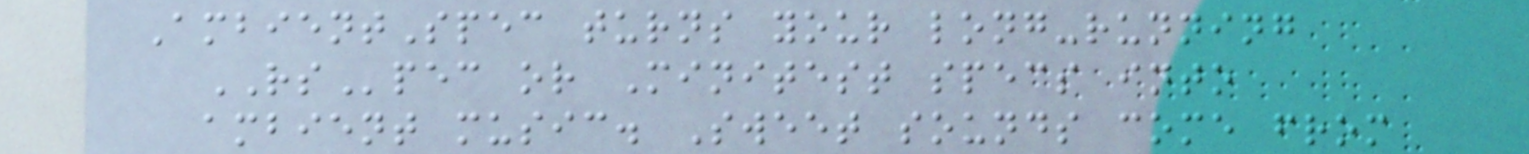AmbientSpec turns your long-running
RSpec or Minitest specs into
ambient music. Sweet sounds come from
